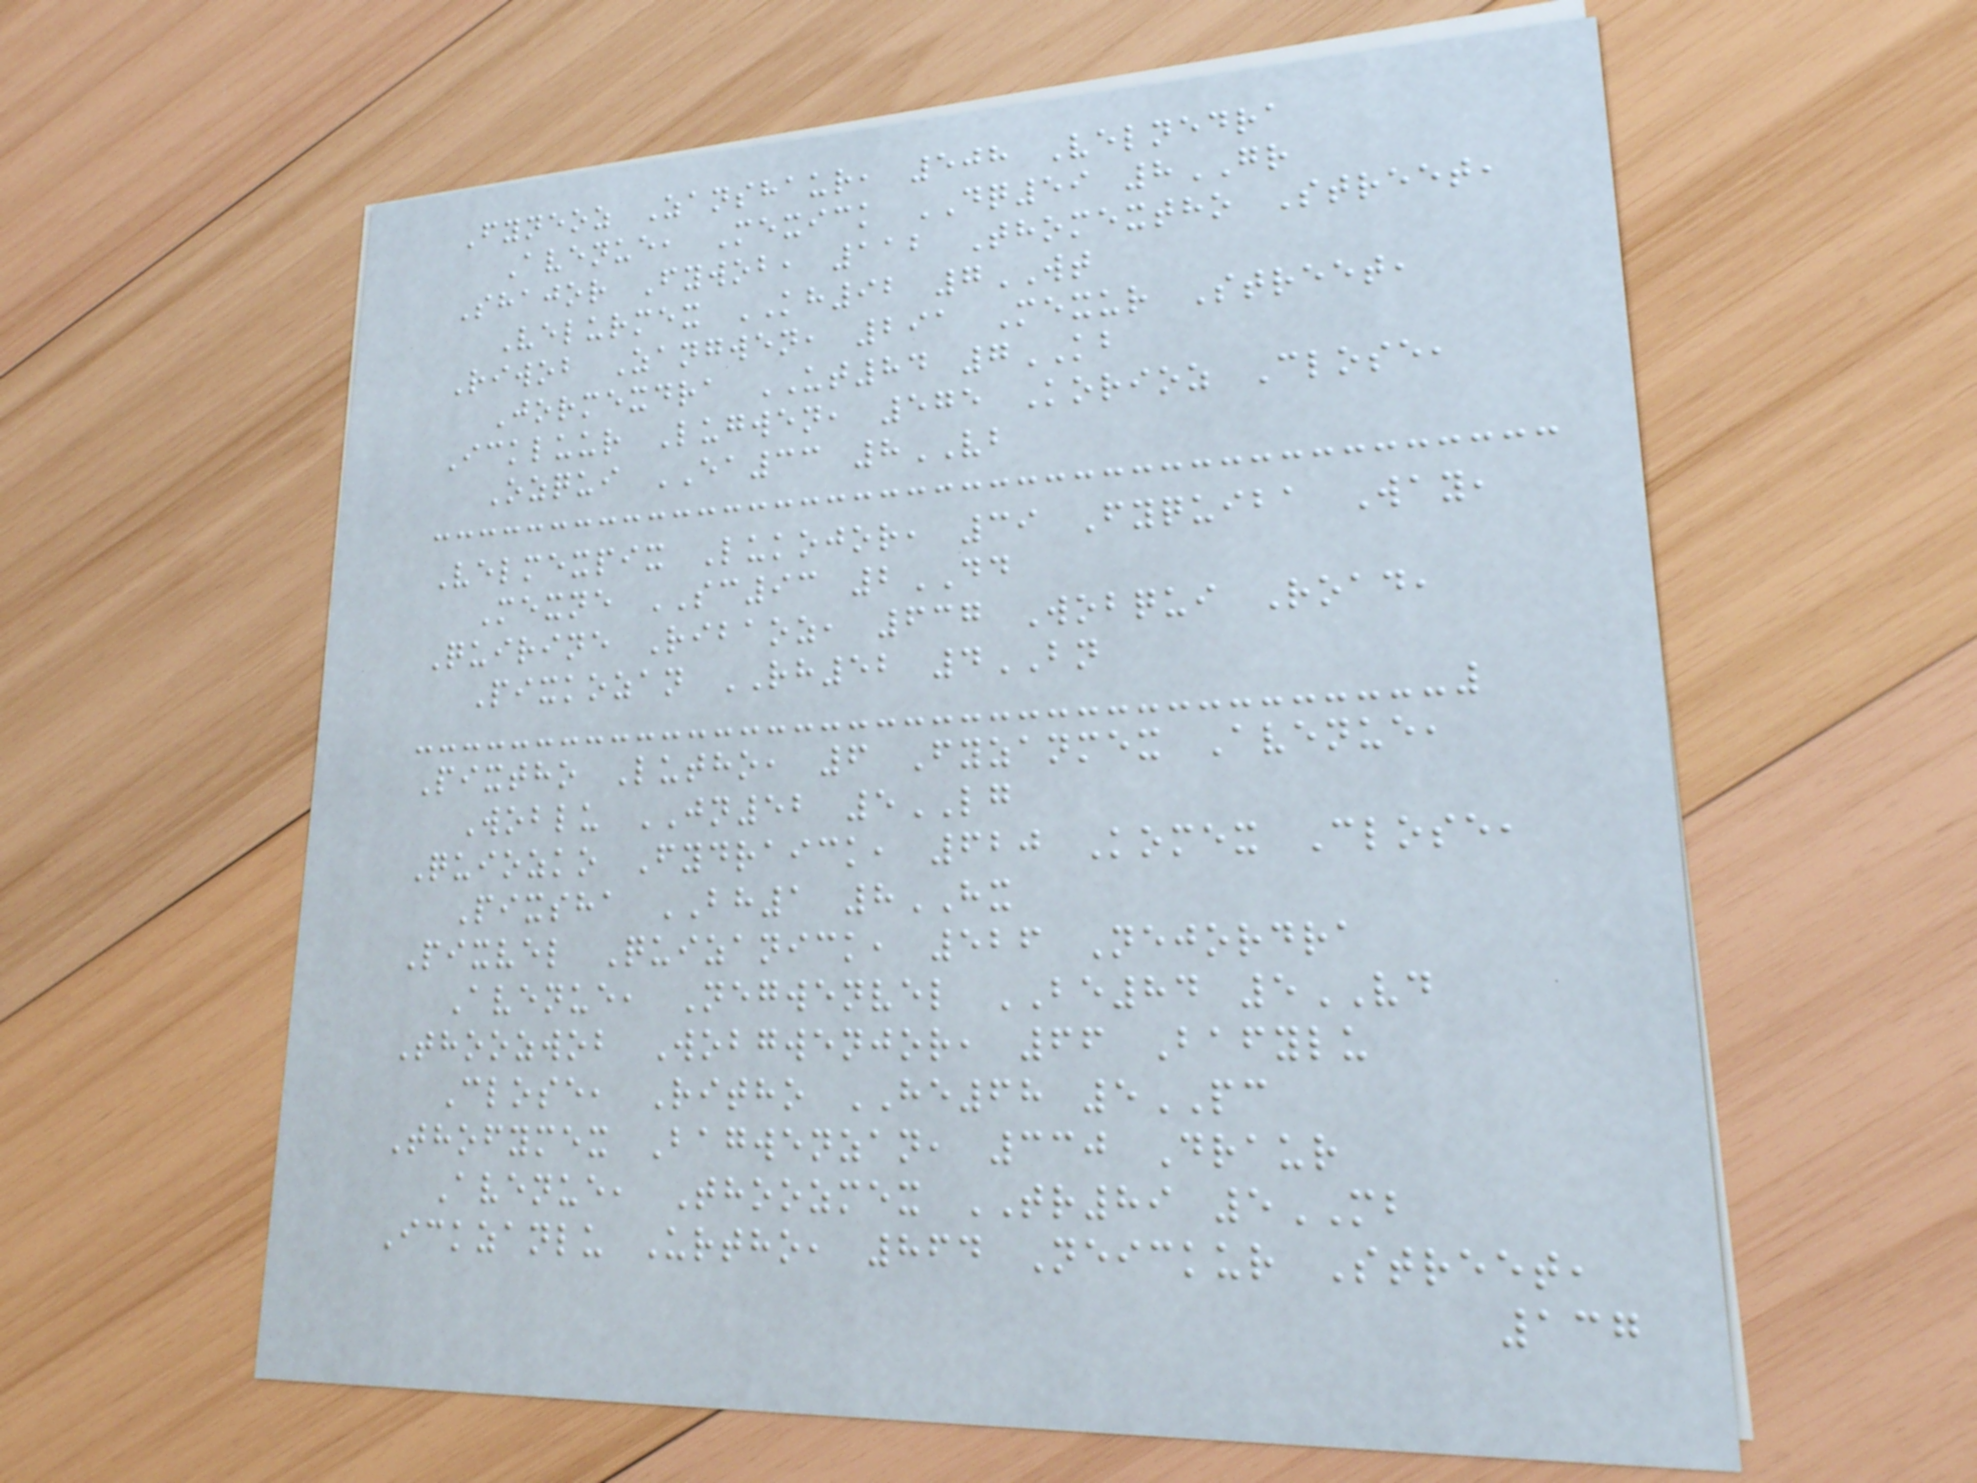Fyneoz Zanshaur, 508 Velnedra
Avenue, Mexick DQ59 8GR
Shajor Fywob, 112 Thomextho Street,
Velurmex KH92 7WT
Riwob Zangwen, 291 Mexur Street,
Jormexdra UT84 7KB
Ickluur Lugwen, 575 Korioz Close,
Ozqui EA33 8VB
Velmexpix Lukojor, 39 Fyquiba Way,
Mexne SC93 2DD
Quirine Ribaoz, 637 Wobqui Road,
Pixkozan RH52 4BN
Pixtho Lutho, 6 Fyzanmex Avenue,
Woblu JN52 5LG
Quiozko Fydraick, 620 Komex Close,
Pixsha BH1 8HX
Pixvel Quizanick, 526 Nejordra
Avenue, Negwenvel BE84 5VD
Thoozwob Wobgwenjor, 66 Bafylu
Close, Ritho HE68 5PC
Thofymex Bagwenzan, 330 Draur
Avenue, Thoozmex TR89 5MB
Ickzanlu Urtho, 864 Neickur Street,
137
